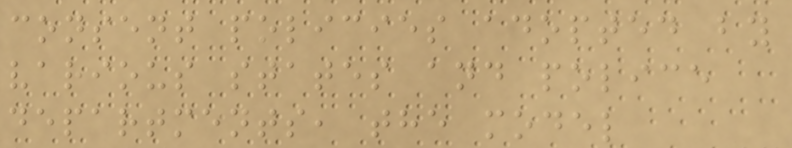consent policies adopted by
various states and police
departments, the model
